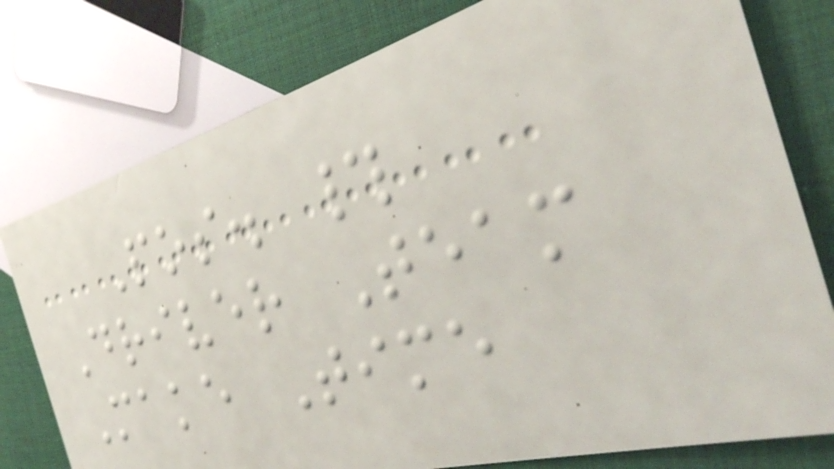Pos. #
Driver Team
Make Time
